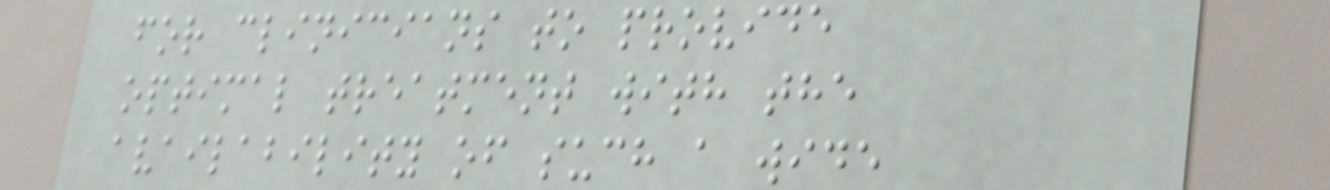for clinicians to provide
optimal treatment with the
availability of such a wide
